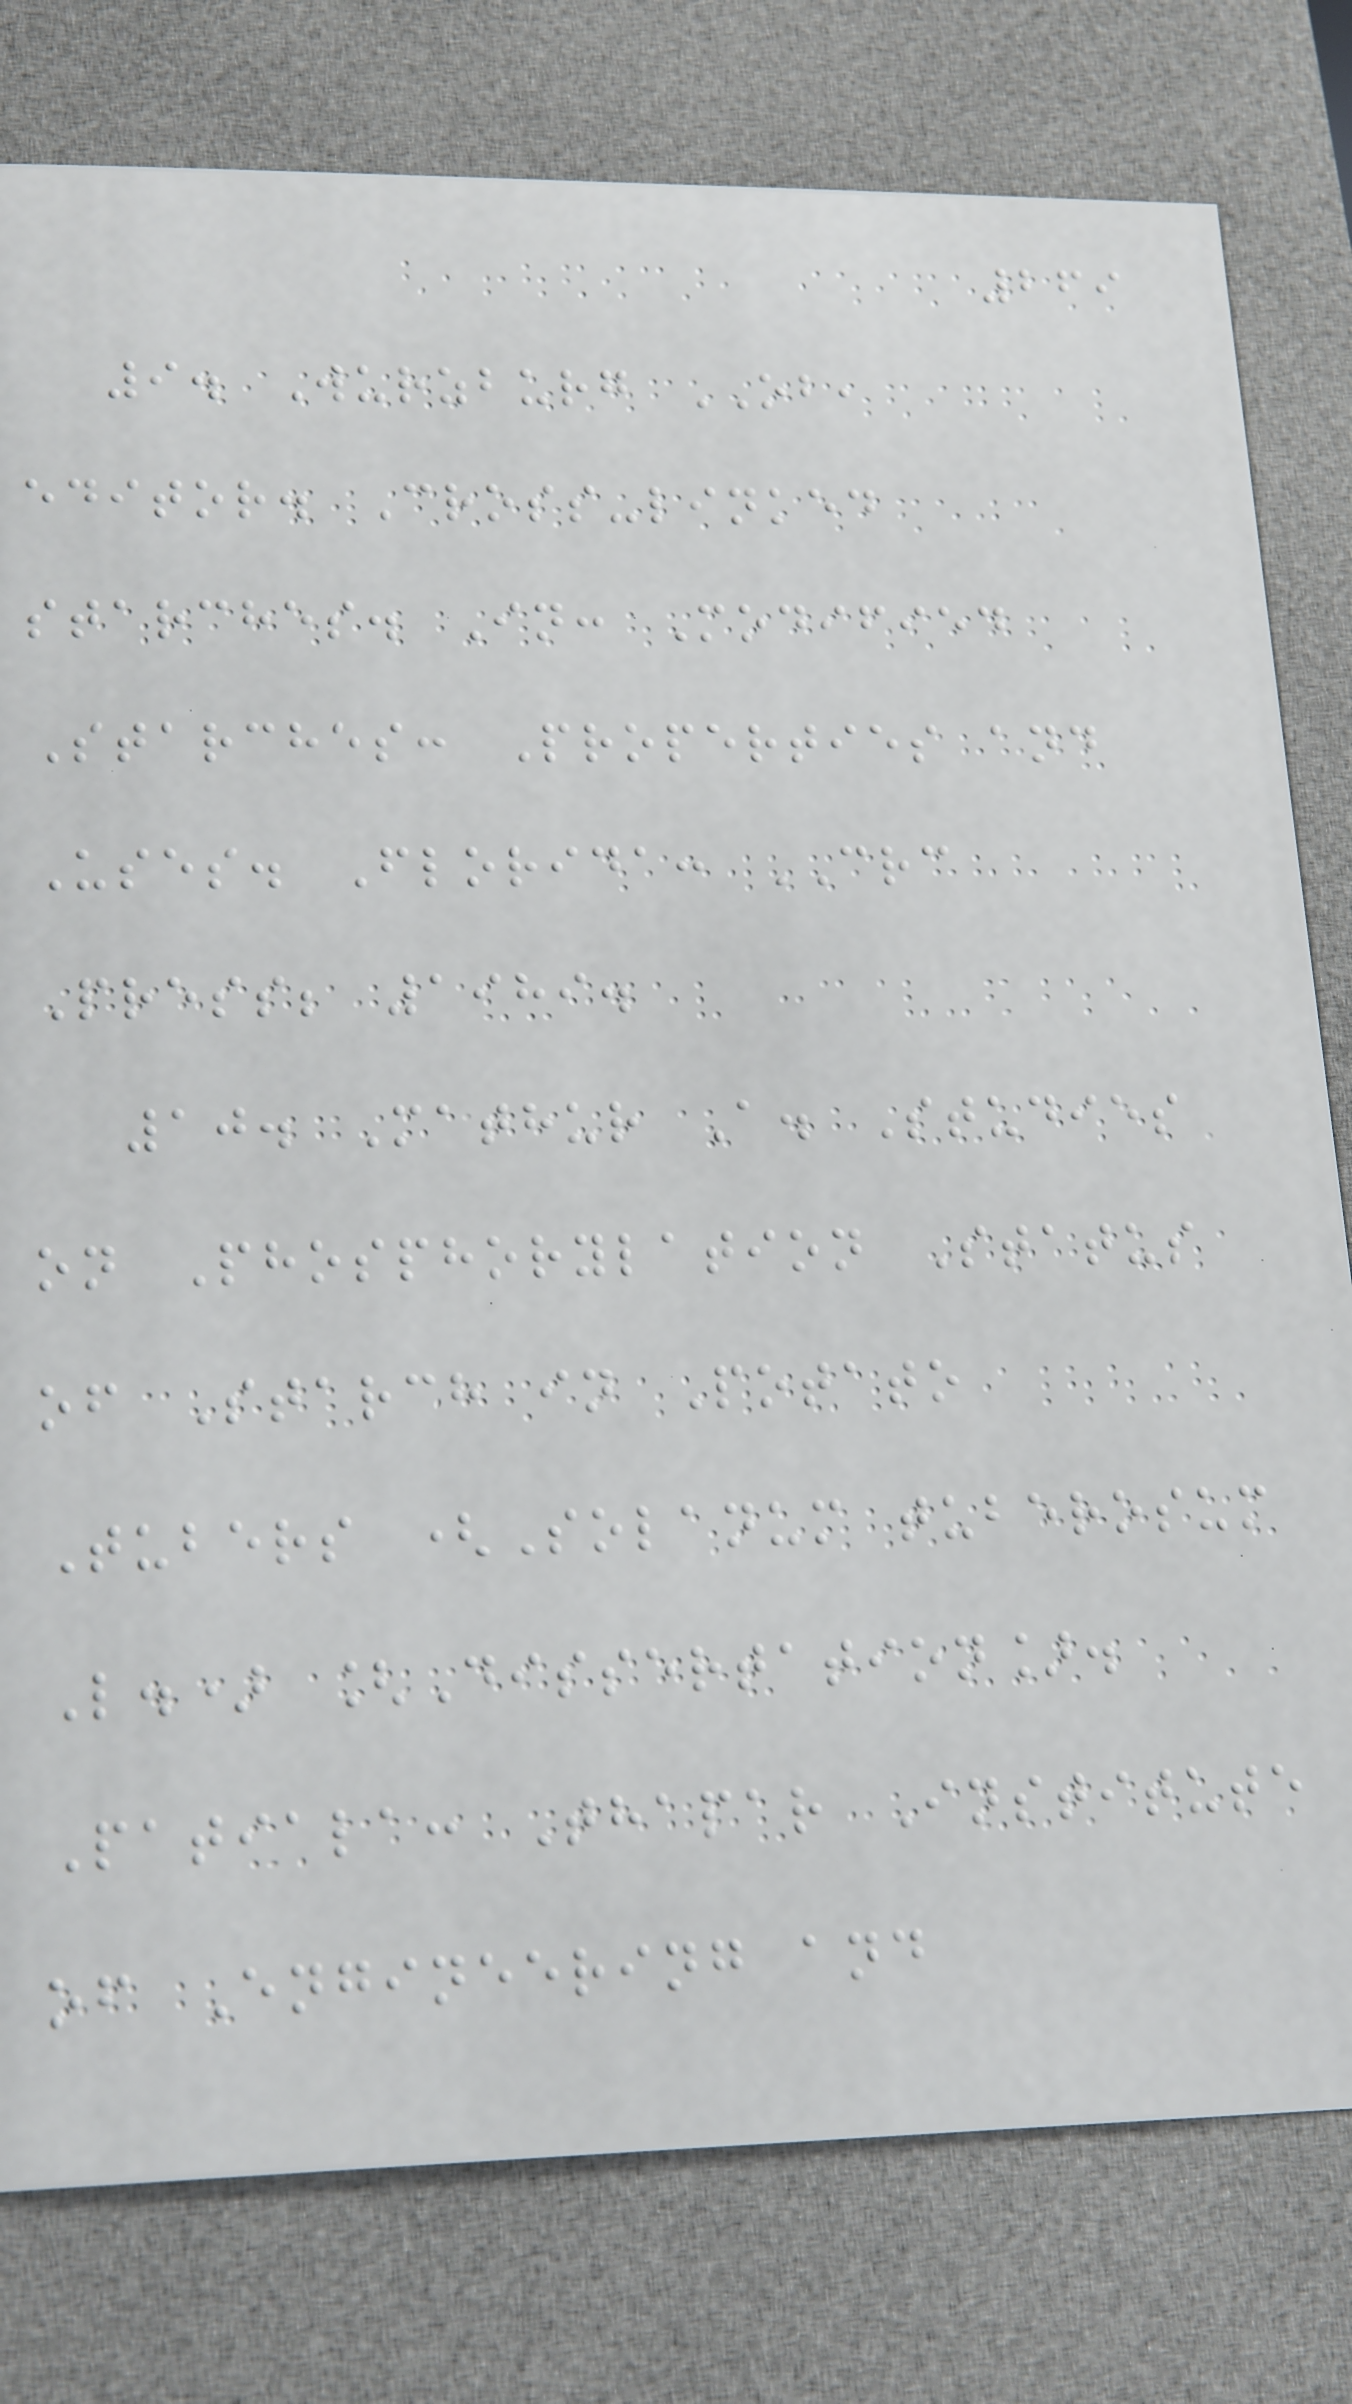269
9. Wurzburg OB,
editor. Cross-linked
starches. In: Modified
Starches: Properties and
Uses. Florida: CRC
Press; 1989.
10. Mathur A. Studies
on Phosphorylation Status
of Starch in Potato
Tubers (Solanum tuberosum
L.) [Dissertation].
Patiala: Thapar Institute
of Engineering and
